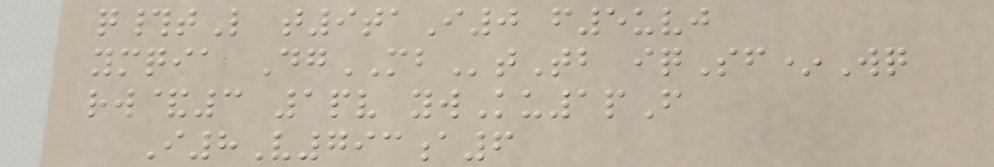q#tL t9taI0 f5uvj
ymqia DgMBtTb iqSf*Wq
rw&3 1pv ywKu1pF
I8V793a6
